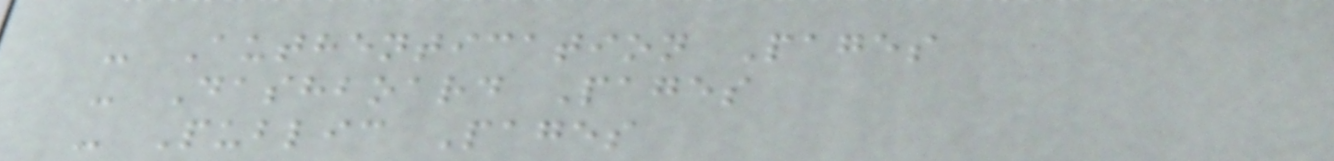- Authentication Pages
- Dashboard Pages
- Public Pages
